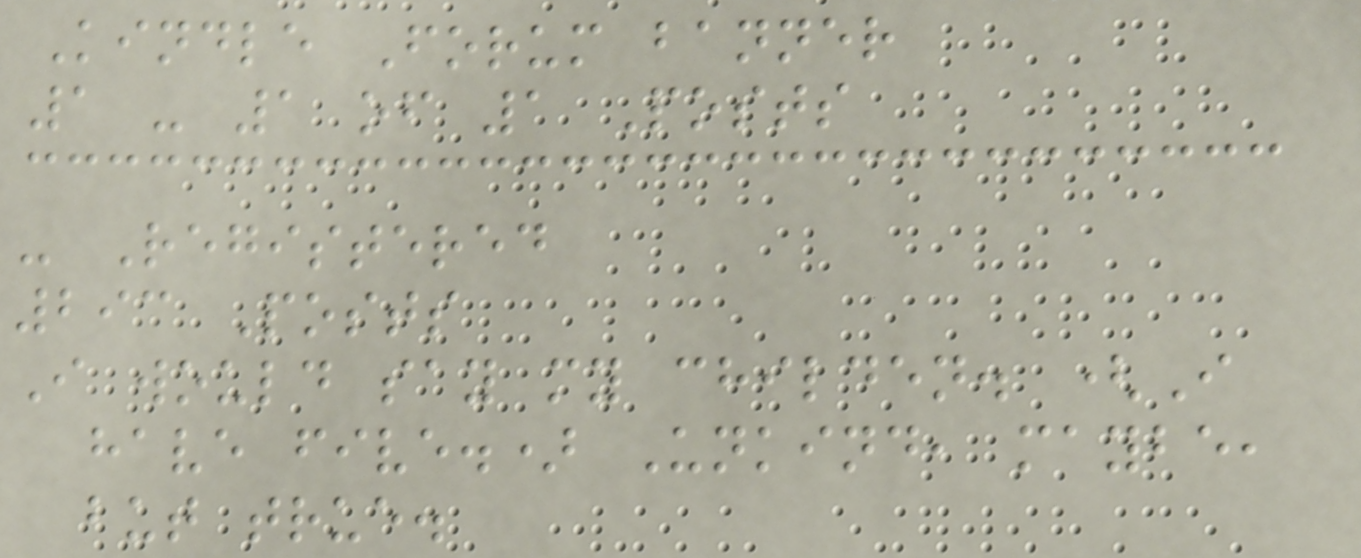Kindle Forum banner
1 - 1 of 1 Posts
- Registered
293 Posts
I would say my childen. (I
have five.) Unkind, maybe,
but true.
